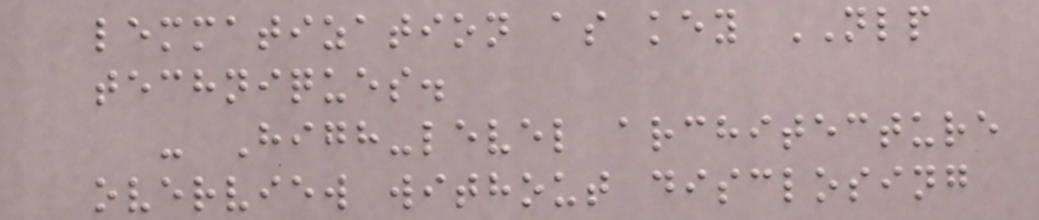lemmatization as key NLP
techniques.
- High-level architecture
overview without disclosing
